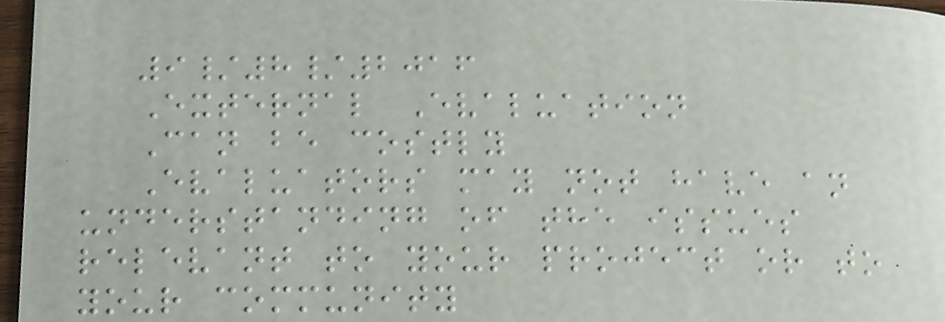9/8/2016
External Evaluation
Can be costly
Evaluators may not have an
understanding of the issues
relevant to your project or to
your community
